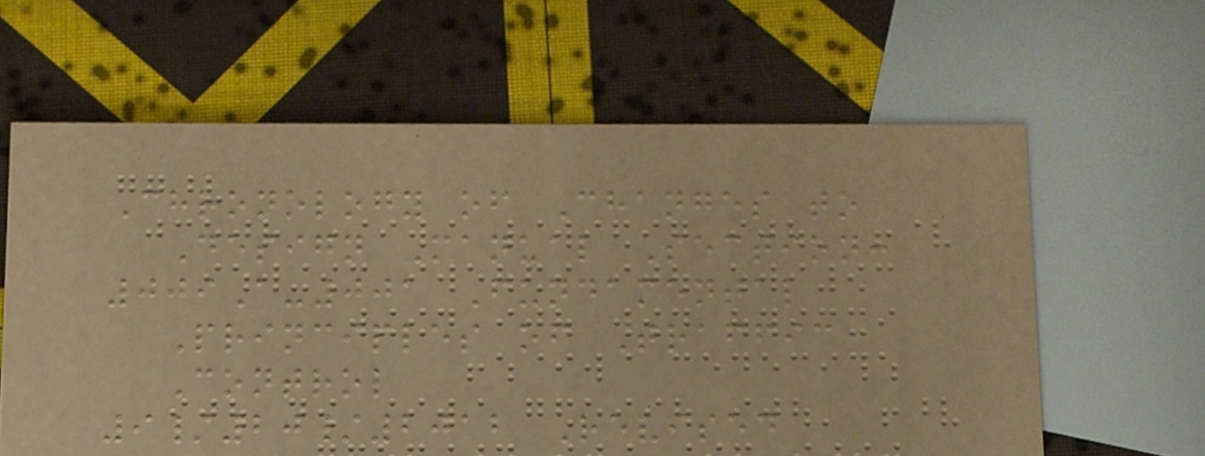Chronology of Changes to
Design Manual Section:
009A-001 Fundamental
Principles of Traffic
Control
9/20/2012 Revised
